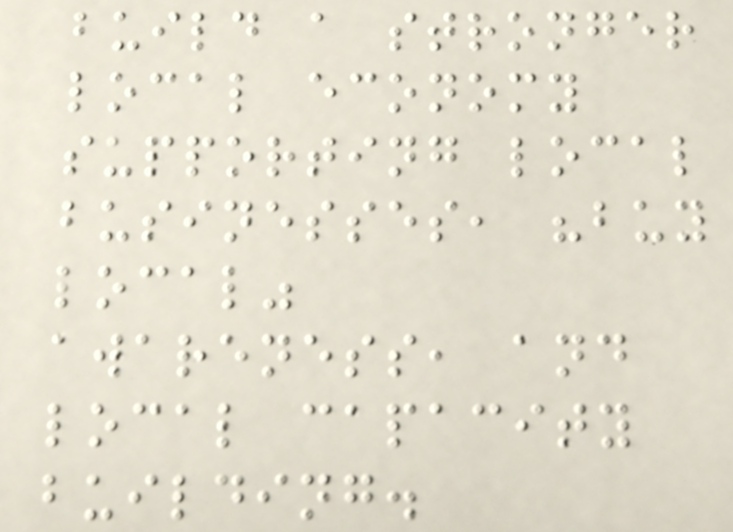build a stronger
local economy
supporting local
businesses, "buy
local"
awareness, and
local capacity
building.
